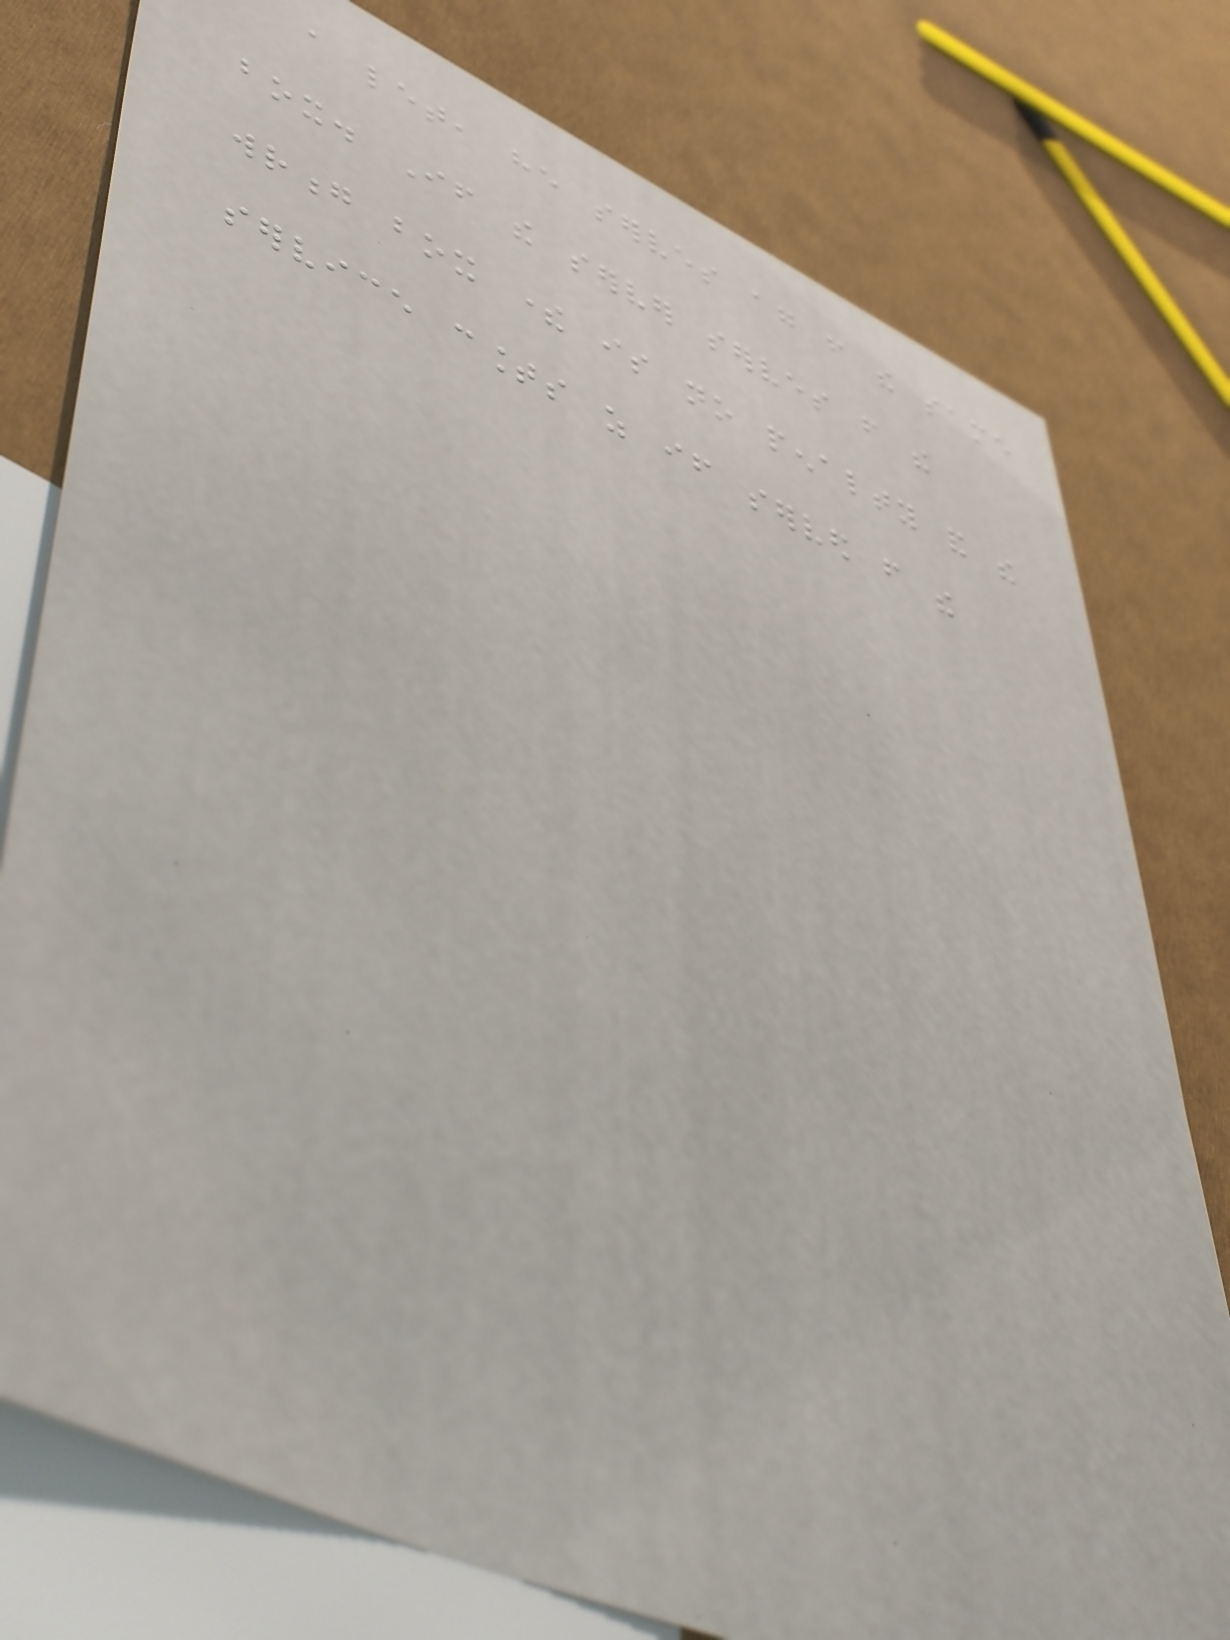a let, he serves again from the same
box. If the server serves from the
wrong box there is no penalty and the
service counts as if served from the
